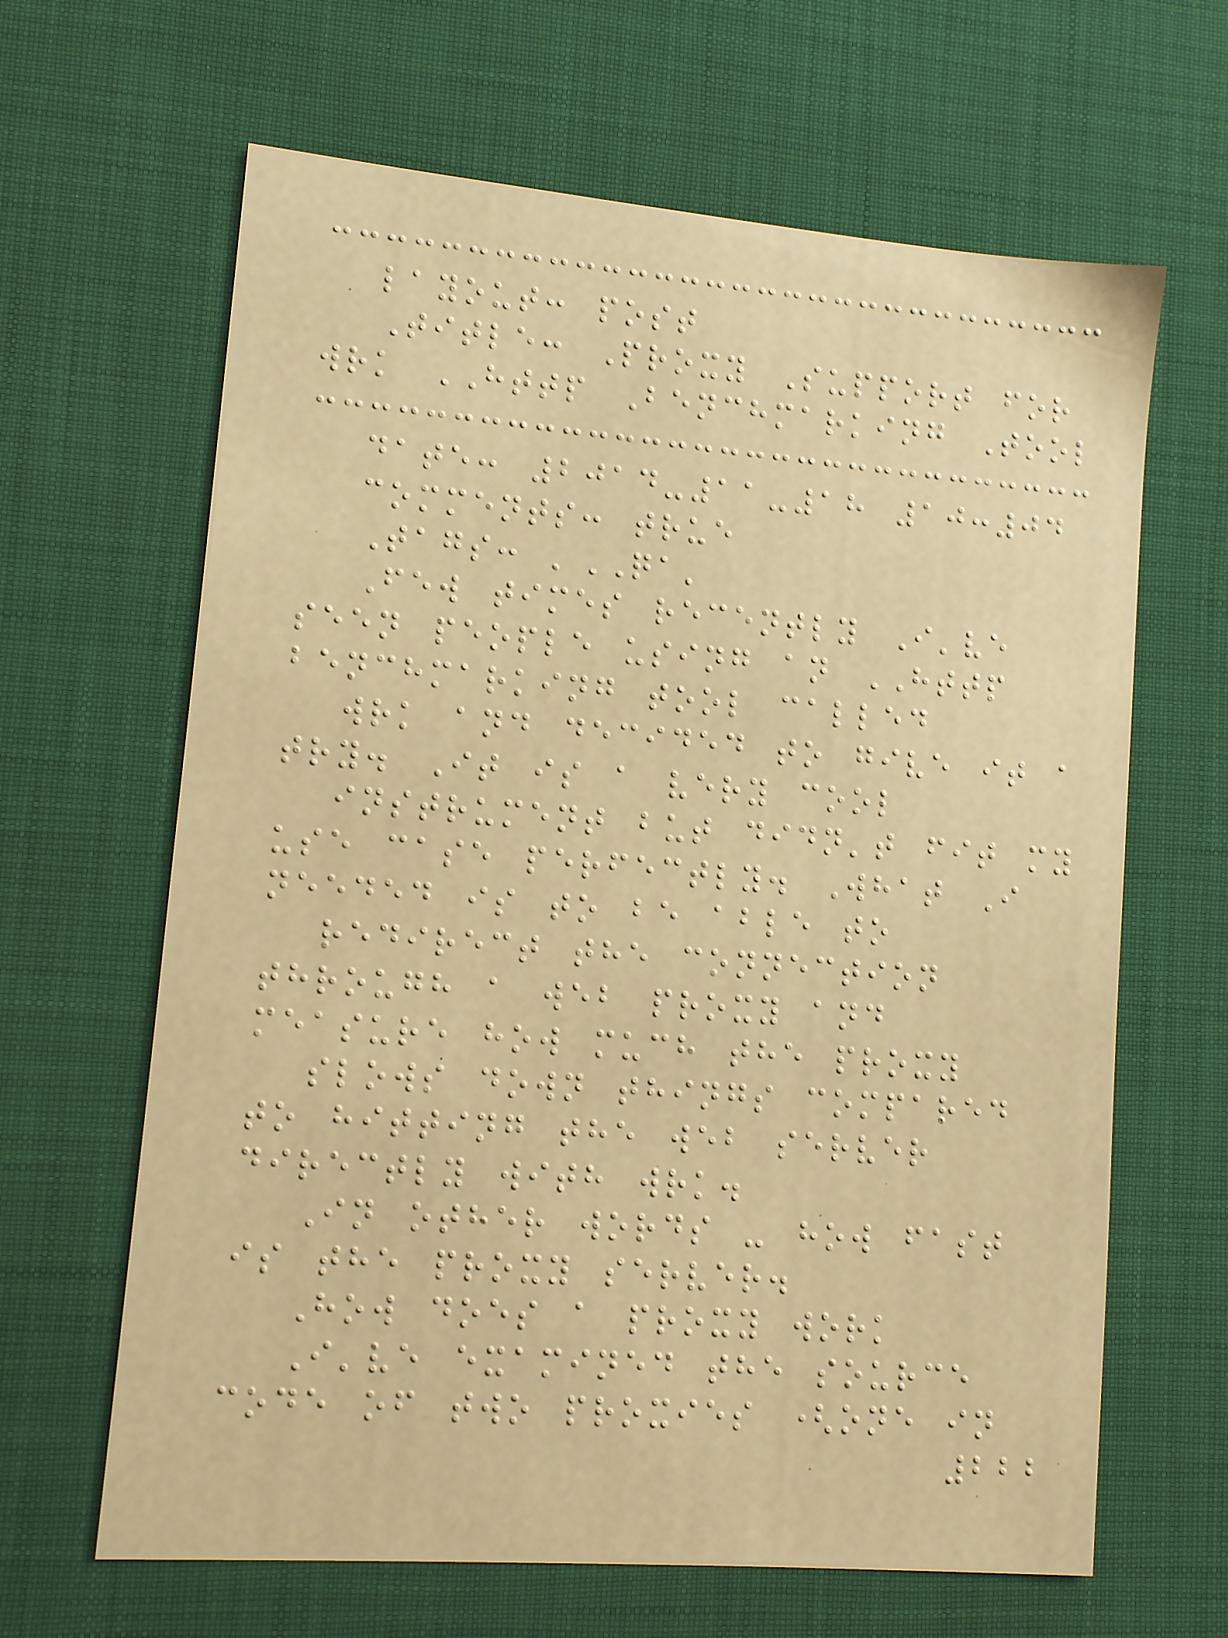layout: post
Title: Proxy Support for
wrk HTTP Benchmarking Tool
date: 2014-11-18 10:04
comments: true
Tags: 'QA'
Few times recently I've
seen people using an HTTP
benchmarking tool called
wrk and decided to give it a
try. It is a very cool
instrument but didn't fit my
use case perfectly. What I
needed is to be able to
redirect the connection
through a web proxy and
measure how much the proxy
slows down things compared
to hitting the web server
directly with wrk.
In other words - how fast
is the proxy server.
How does a proxy work
I've examined the source
code of two proxies (one in
222
